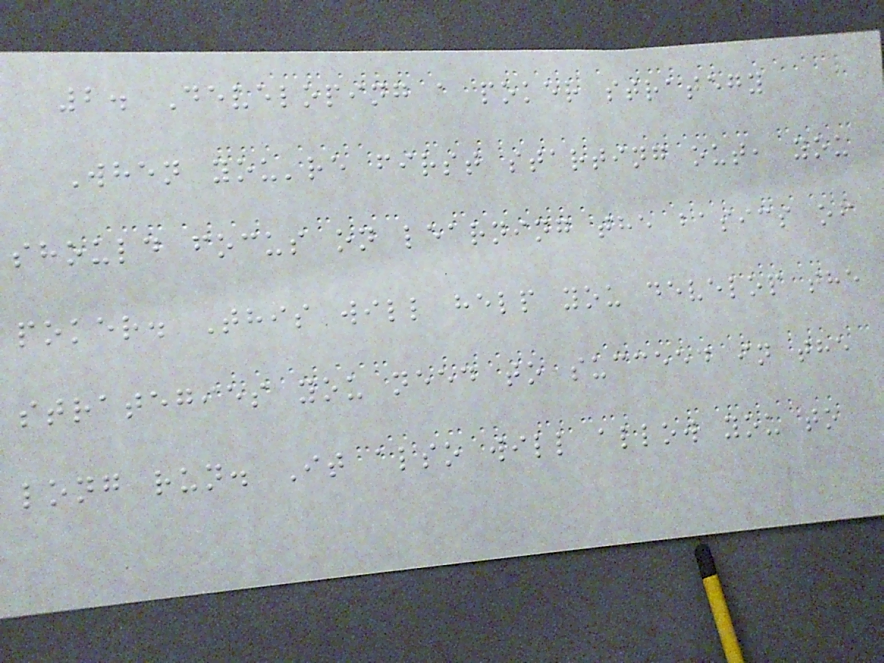2. Developing a poker strategy
When you're first starting out, you
should focus on learning the basics of
poker. This will help you develop the
strategies you need to succeed in the
long run. It also will allow you to
